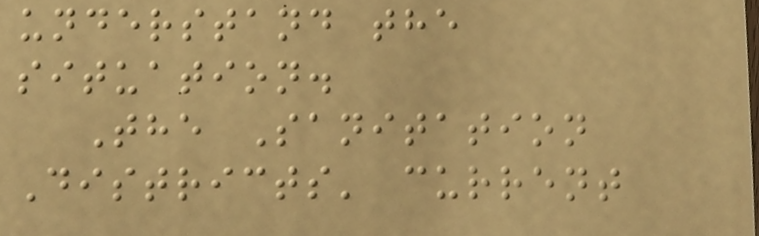understand the
situation.
The Sanitation
Districts' current
